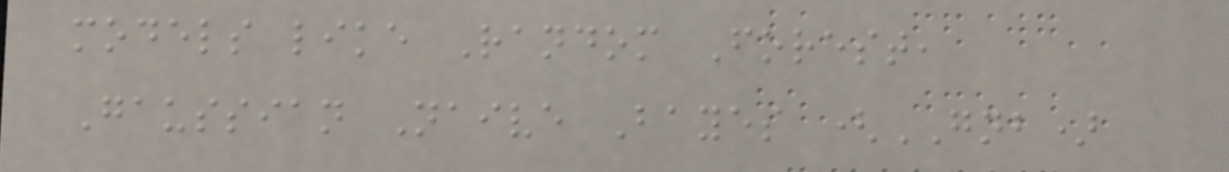models like Random Forest,
Gaussian Naive Bayes (GNB)
